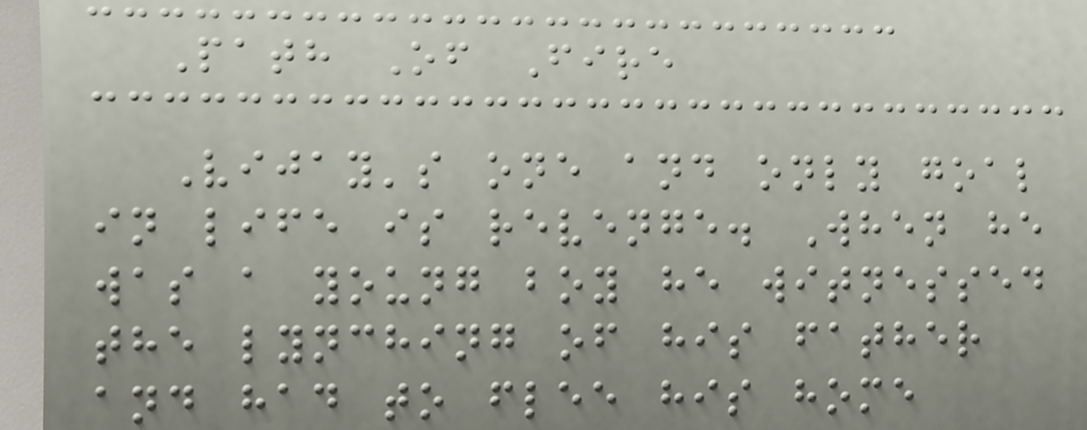Path Of Fire
Vijay's one and only goal
in life is revenge. When he
was a young boy he witnessed
the lynching of his father
and had to flee his home
